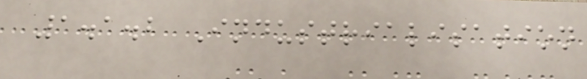1.1.2 Industrialisation
